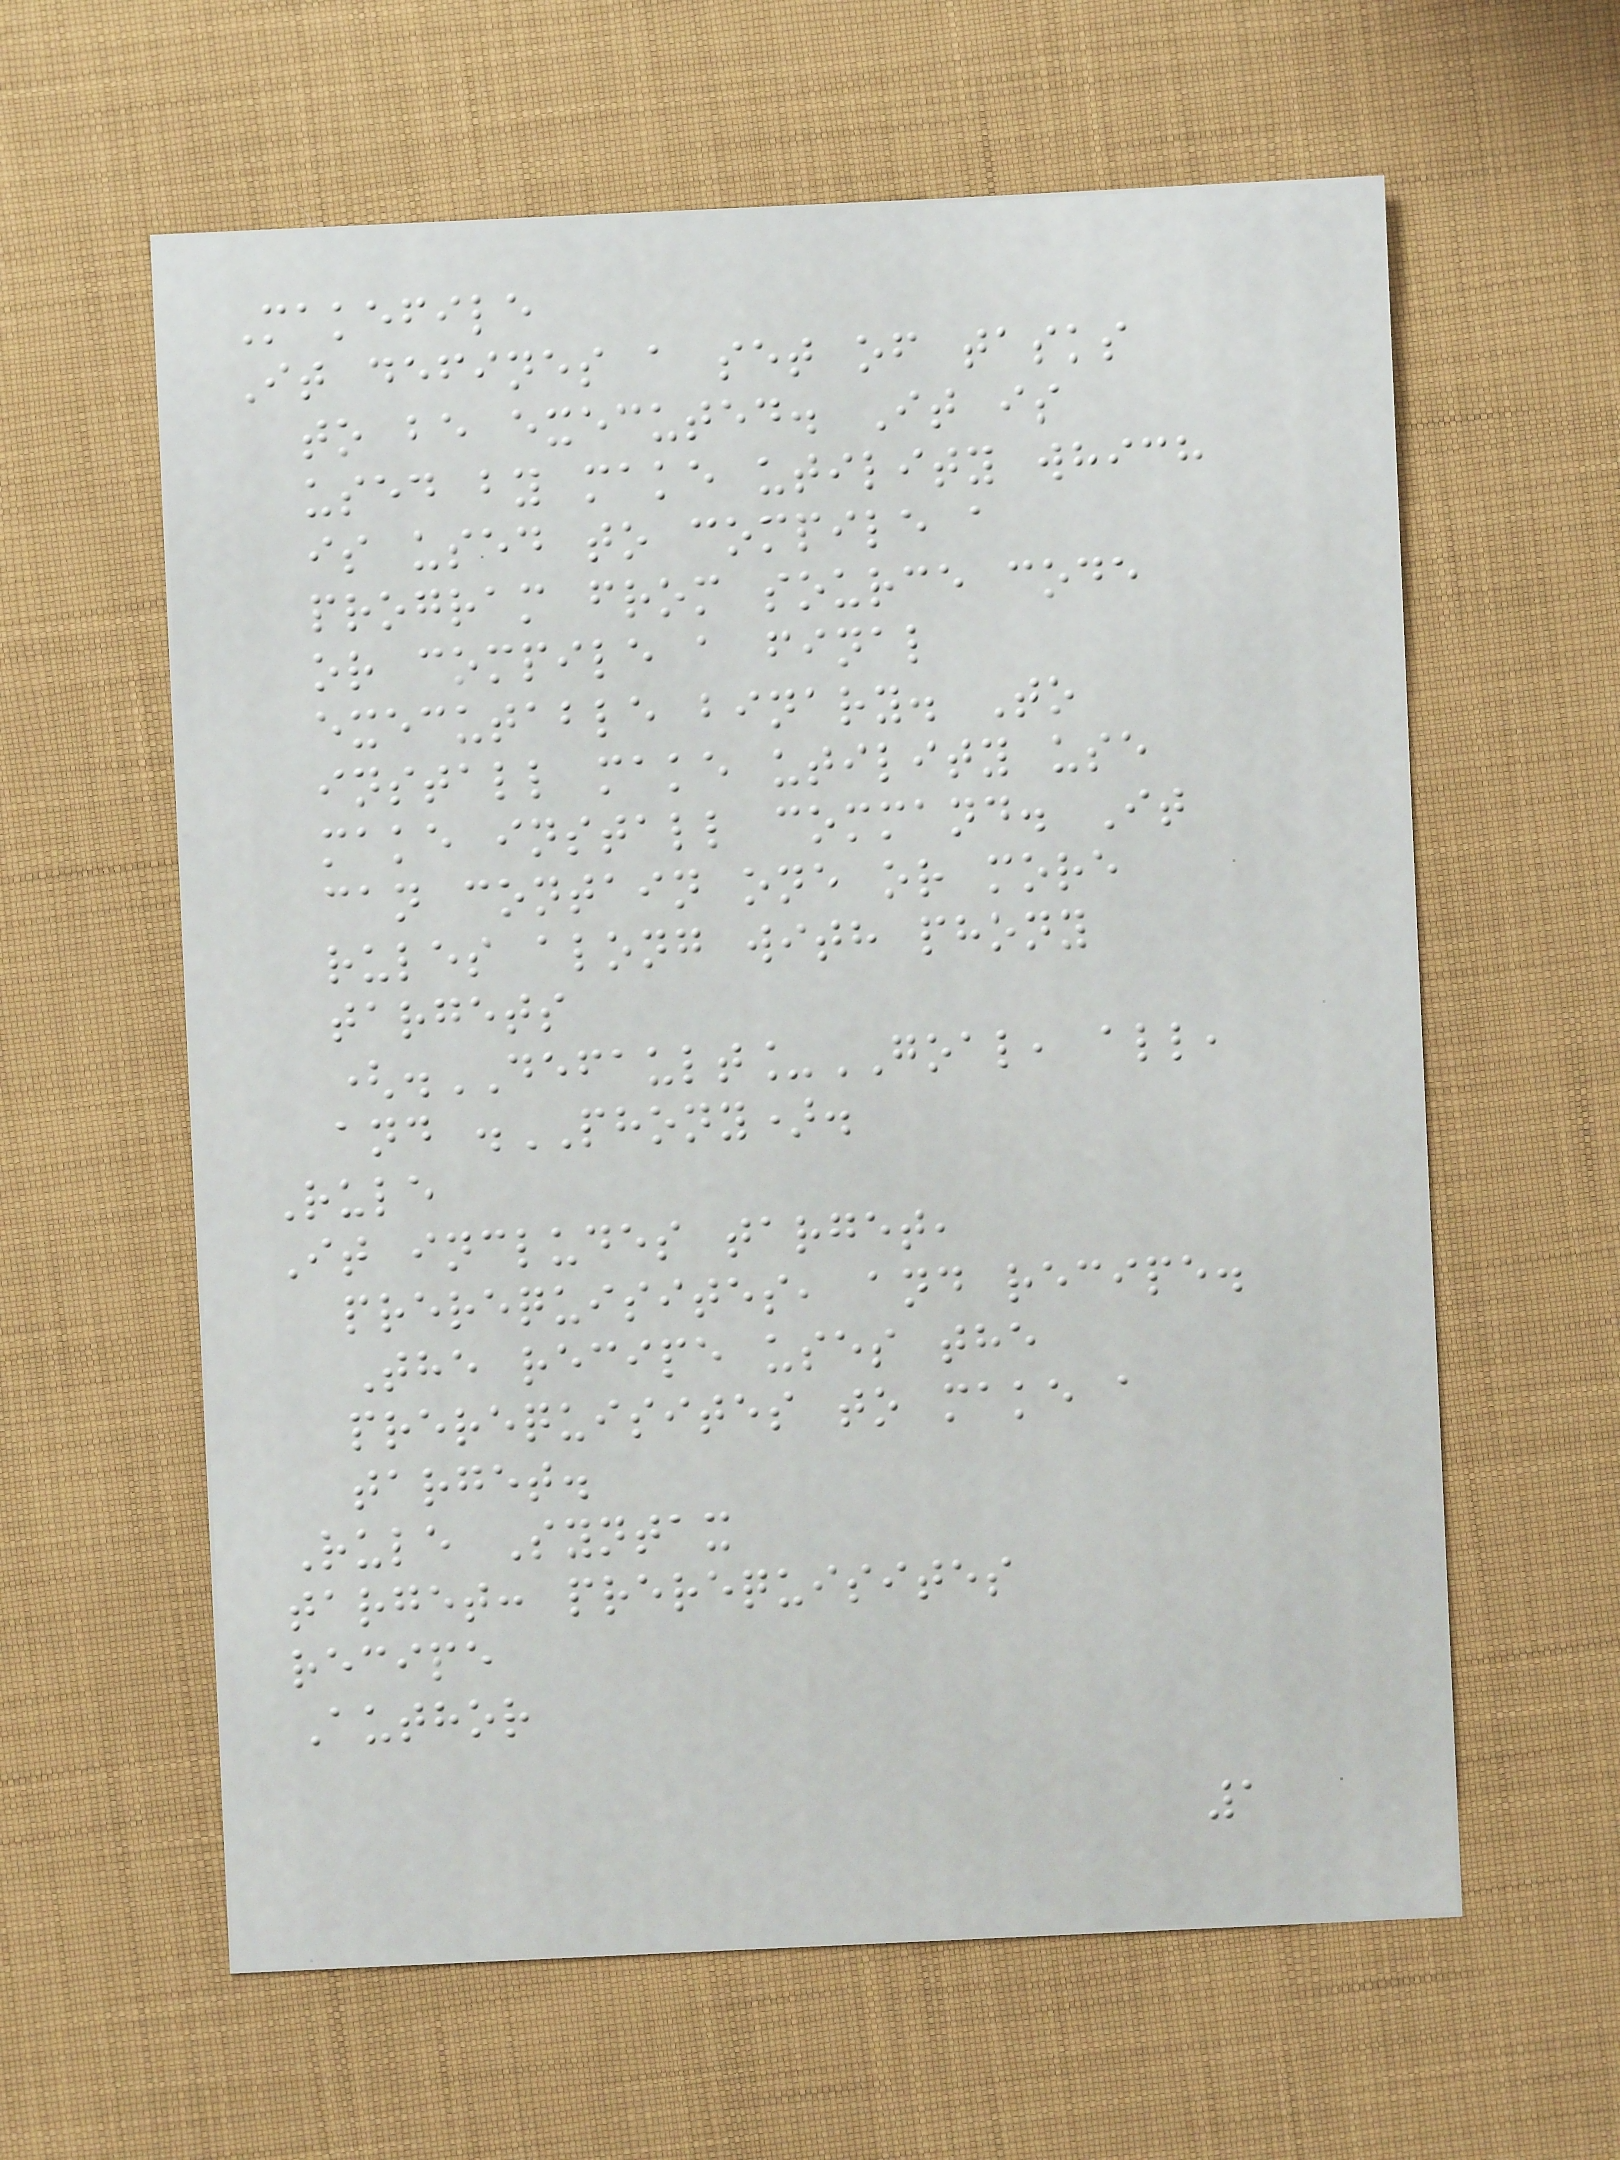Makefile
It defines a set of tasks
to be executed. It is
used by make utility which
is used to compile a
program from source code
or compile a final
executable binary. To
install make utility use
make install command. It
can contain one or more
rules along with phony
targets
(.DEFAULT_GOAL, all,
and .PHONY).
Rule
It includes target,
prerequisites, and recipe.
The recipe uses the
prerequisites to make a
target.
Rule Syntax
target: prerequisites
recipe
Author
1
